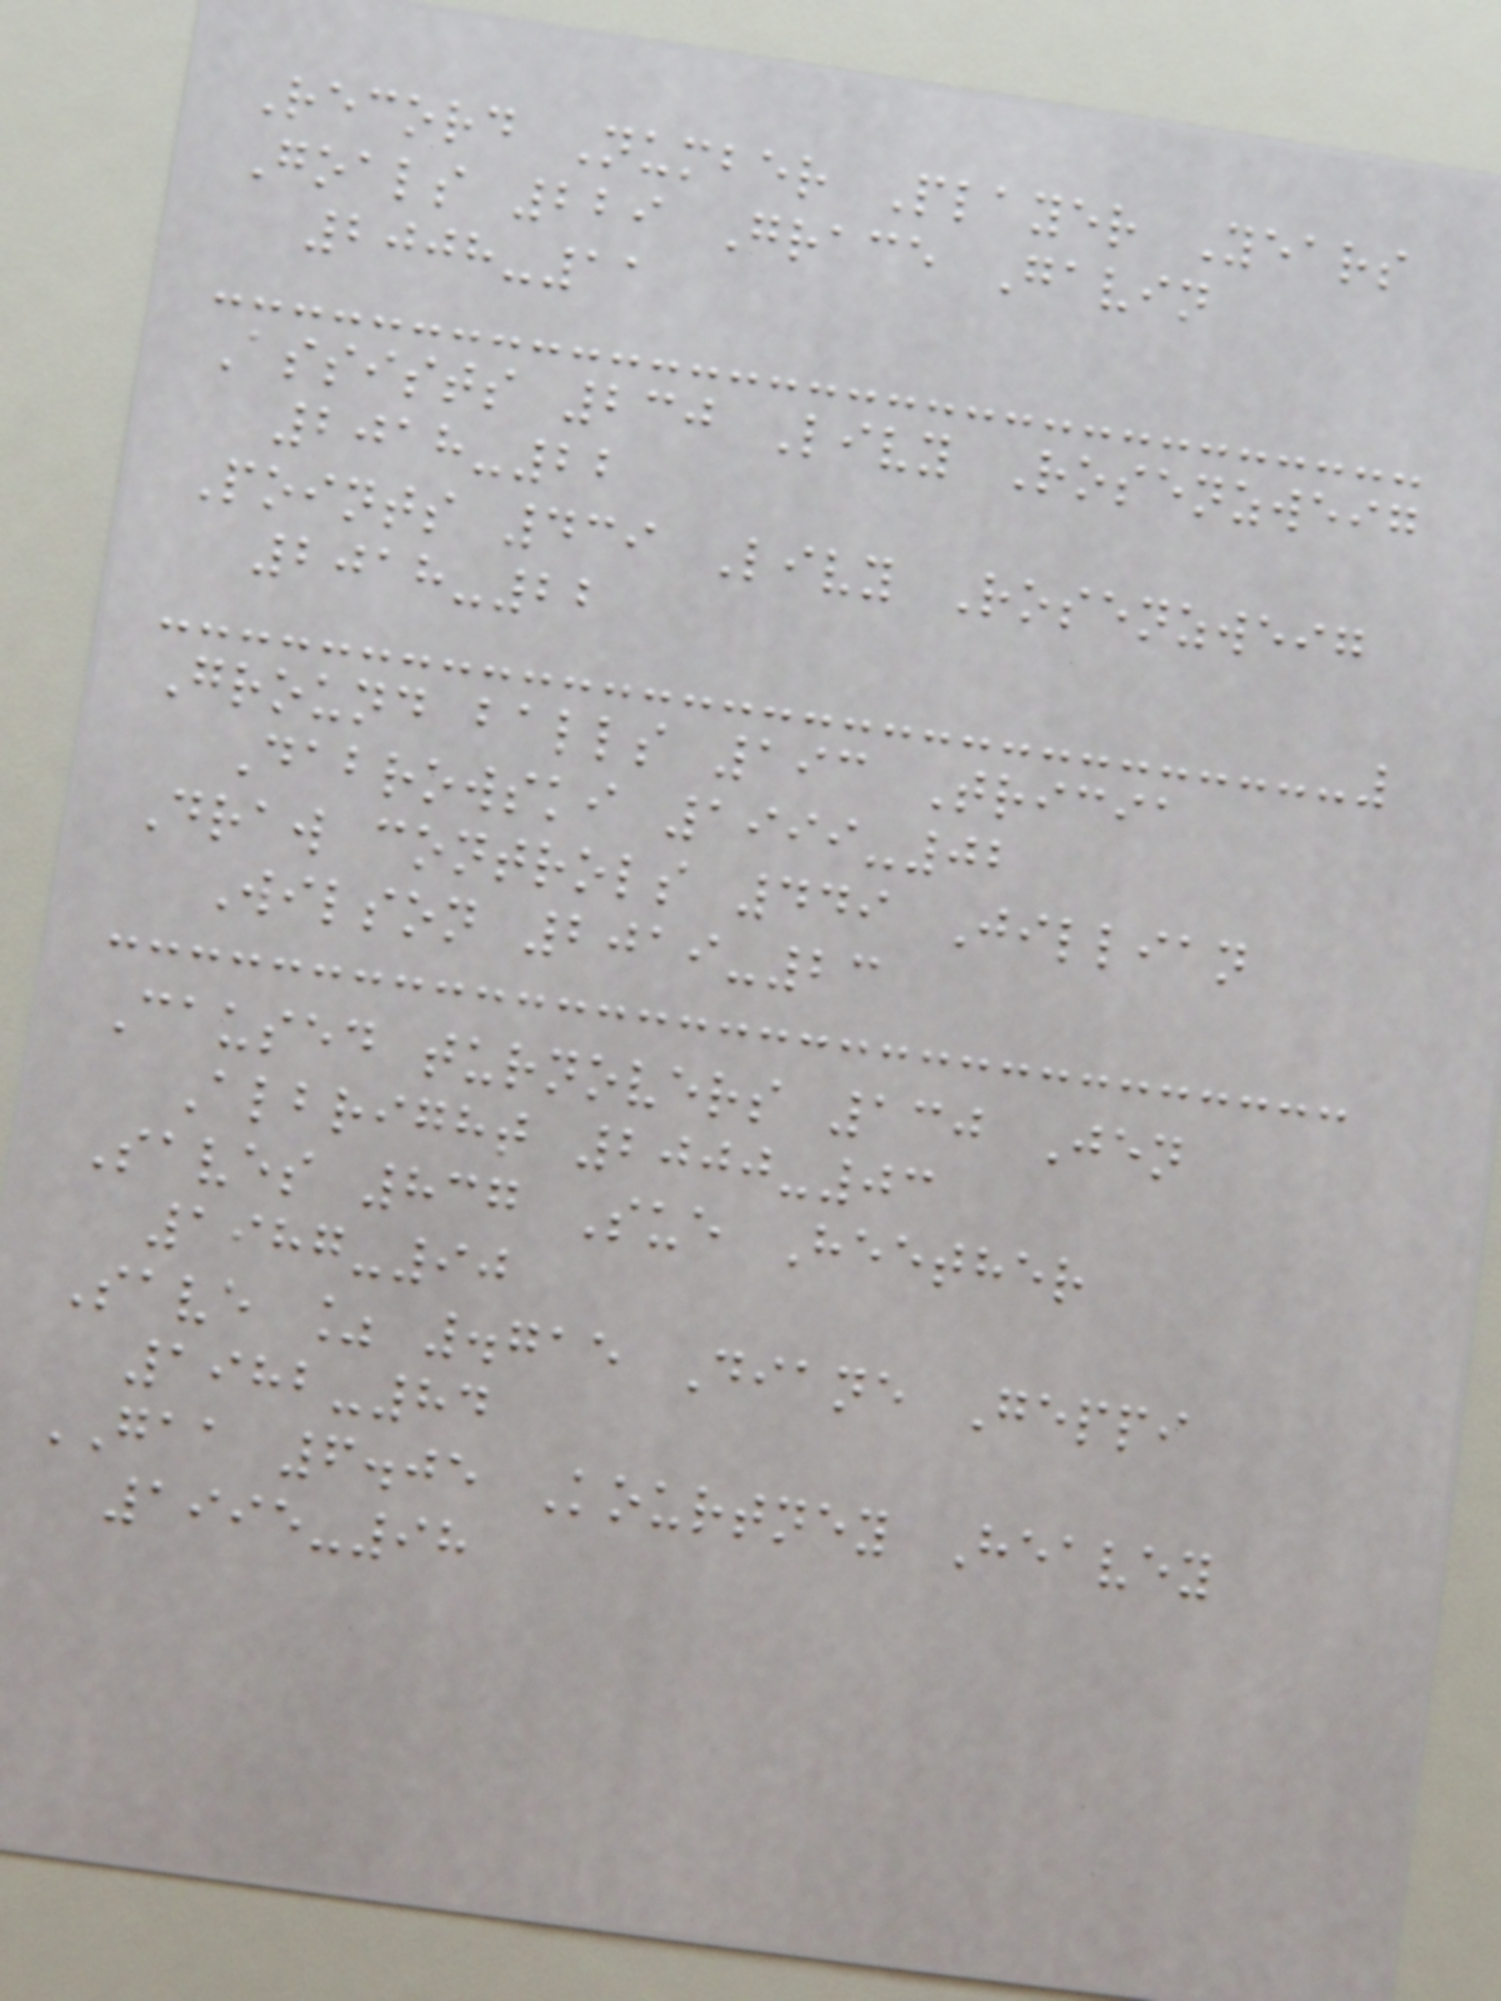Record Number Player Years
Goals 229 Grace Gavin
2008-11
Assists 230 Livy Rosenzweig
2018-22
Points 439 Livy Rosenzweig
2018-22
Ground balls 193 Tricia
Dabrowski 1999-02
Draw controls 449 Jillian
Wilson 2019-23
Caused turnovers 130 Jen
Albright 2000-03
Saves 837 Sue Heether
1987-90
Save % .715 Diane Geppi
1982-84
GAA 6.05 Kourtney Heavey
1995-98
